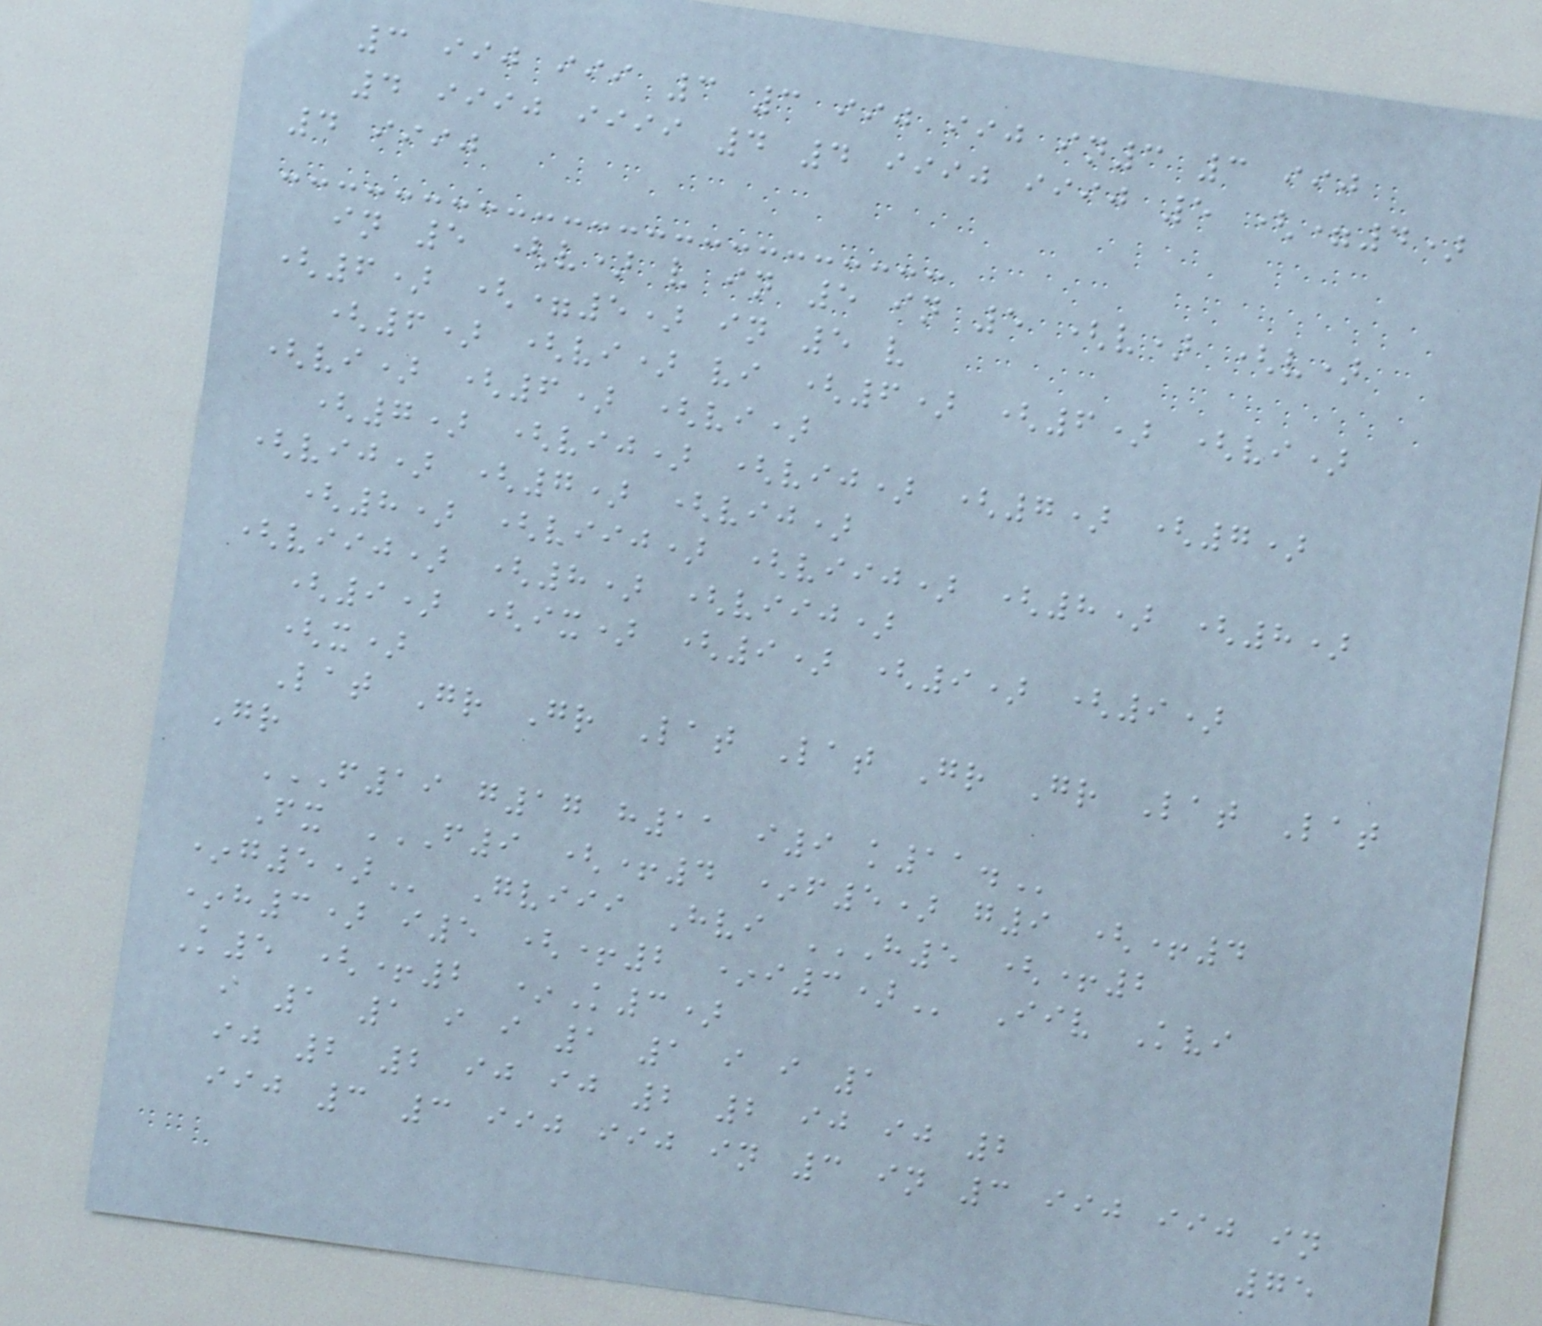3 iij iii 3 3 iij iij in3 3 iij
4 iiij iiii 4 4 iiij iiij 5 (=4)
4 iiij
in 5 (v) v in 5 in 5 (v) (v)
(6) (=5) in 5 v
(6) (vi) vi (6) (6) (vi)
(vi) (6) (vi)
(7) (vij) (vij) (7) (7)
(vij) (7) (vij)
(8) (viij) (viij) (8) (8)
(viij) (8) (viij)
(9) (ix) (9) (9) (9)
(x)
Lat Gr Gr Lat Lat Gr Gr Lat Lat
Gr
F19 G17 H11 I9 K11.
Fx F9 (+4 *F5) G9 (+4
*G5) Gviii Hvi H5 (+2
*H3) I5 (+2 *I3) Iiv Kvi
K5 (+2 *K3)
i 1 1 i i 1 1 i i 1
ij 2 2 ij ij 2 2 ij ij 2
iij 3 3 iij iij in 3 in 3 iij iij in
75
